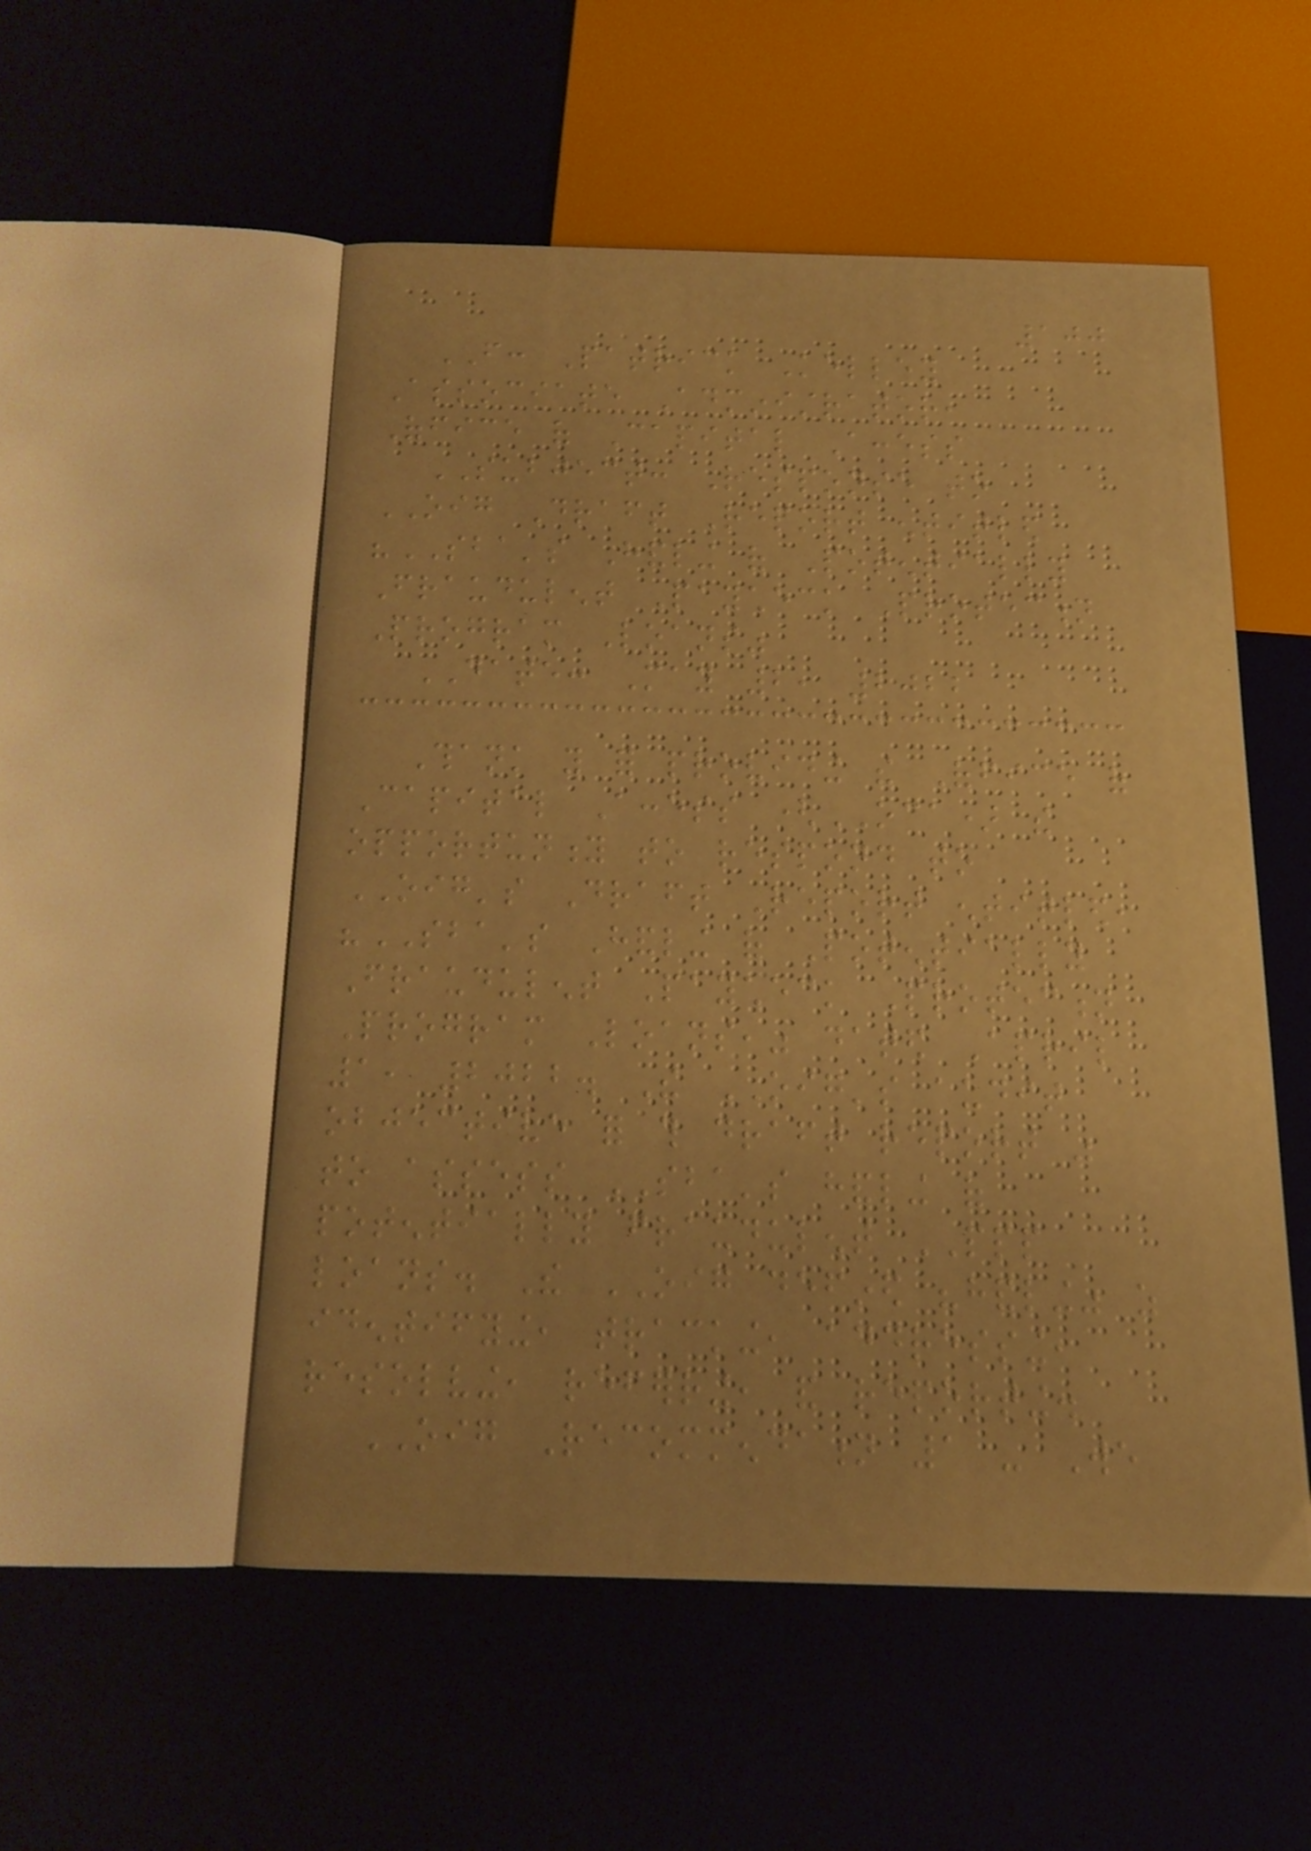100
FROM: Patrick Kelley
Associate Administrator,
Office of Capital Access
SUBJECT: Response to
OIG Draft Report entitled
"SBA's Handling of Potentially
Fraudulent Paycheck Protection
Program Loans"
DATE: May 2, 2022
Thank you for providing the Office of
Capital Access (OCA) the
opportunity to respond to
OIG's Draft Report entitled,
"SBA's Handling of Potentially
Fraudulent Paycheck Protection
Program Loans," dated April
1, 2022. The OIG's audit
objective for this draft report was
to assess SBA's handling of
potentially fraudulent PPP
loans. The OIG defined "handling" as
identifying, tracking, addressing,
resolving, referring, and reporting.
OIG Recommendation 1 - We
